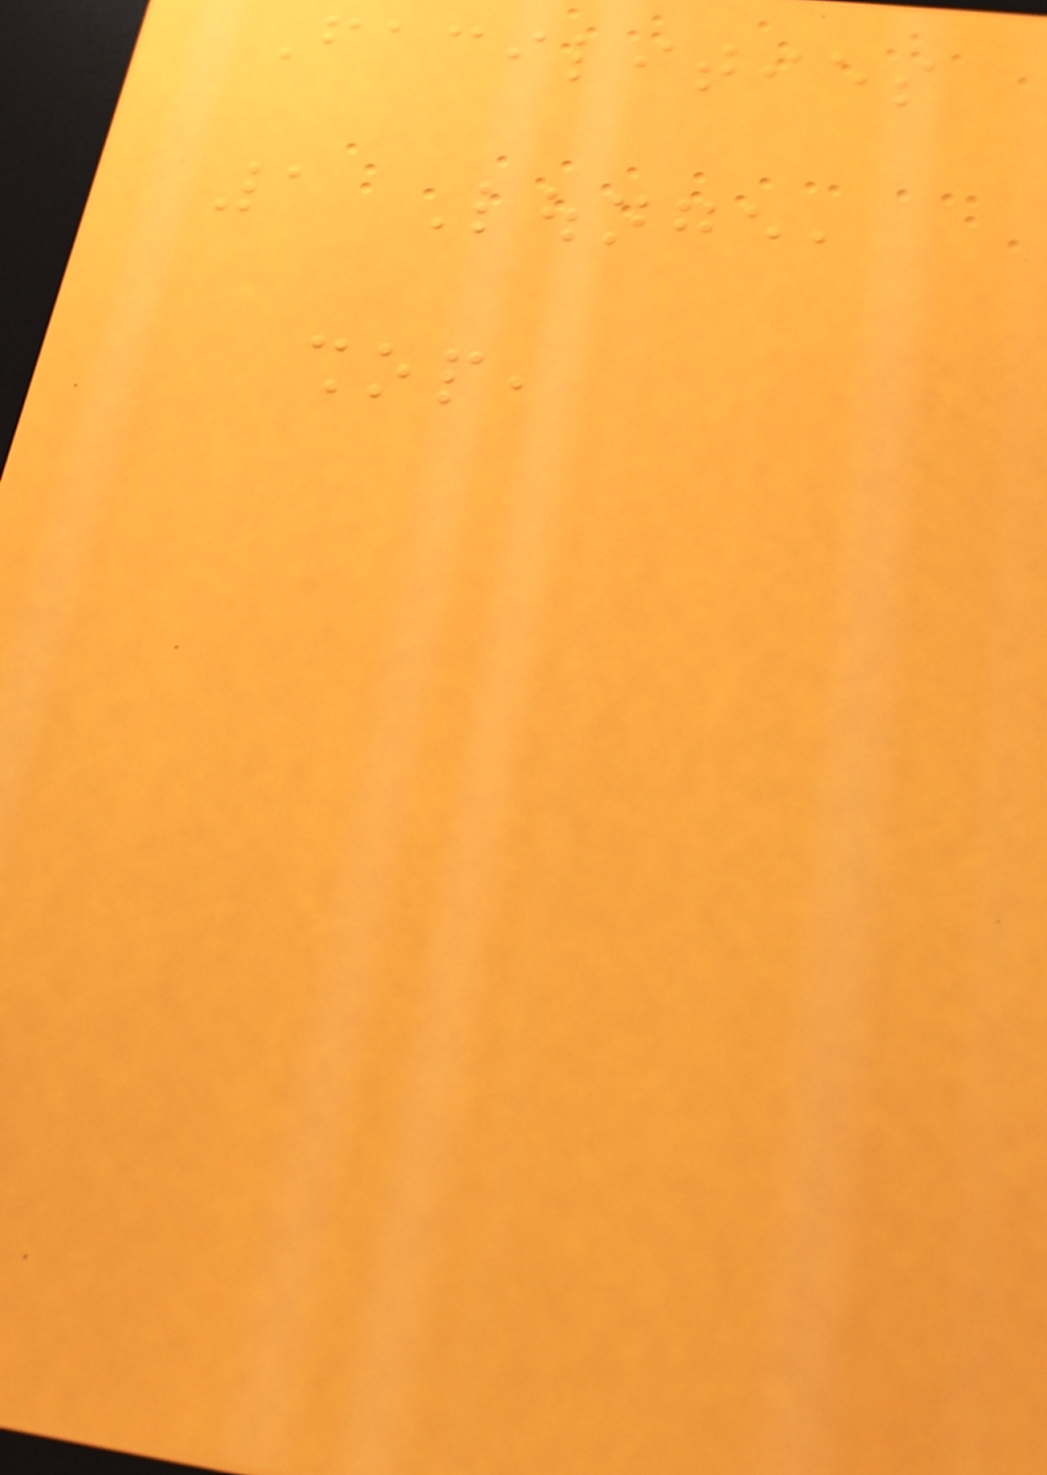Facilities
1 Lounge,
shop,
